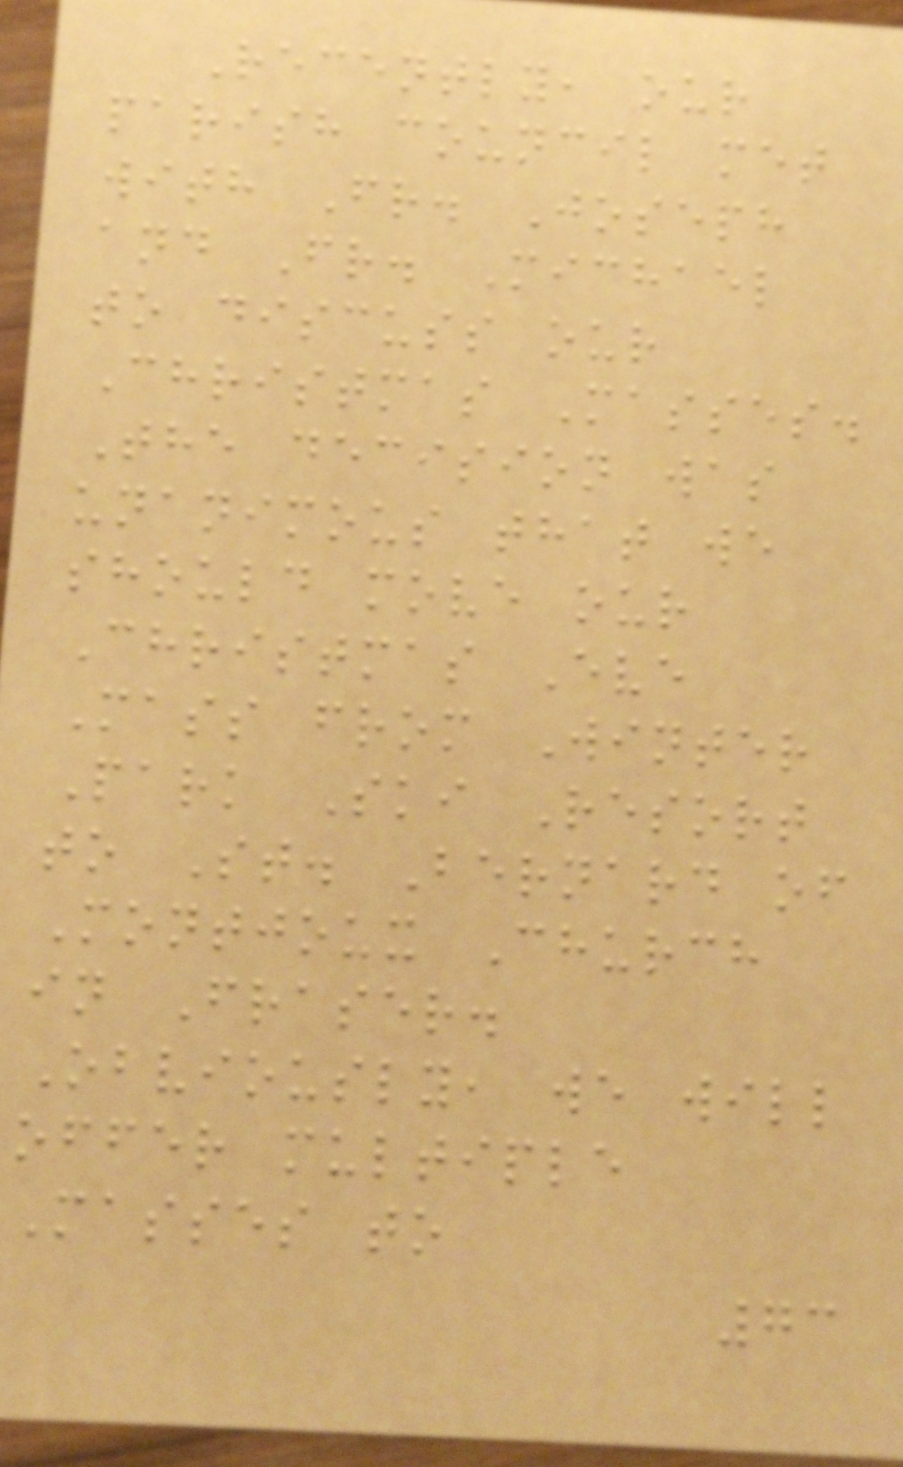Recently, our
parish council met
with Fr. Joseph
and Fr. Michael
to discuss our
Christmas Masses.
The decision was
unanimous that we
should move our
Christmas Eve
Mass from Winter
Park Ski Resort
to St. Bernard of
Montjoux Church
in Fraser.
Obviously, we will
offer multiple
Masses to
73
